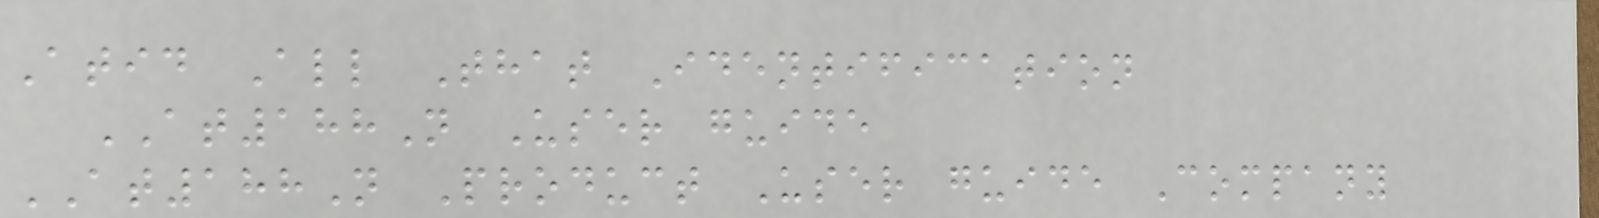Atid All That Identification
AT188N User guide
AT188N Product User guide Company
